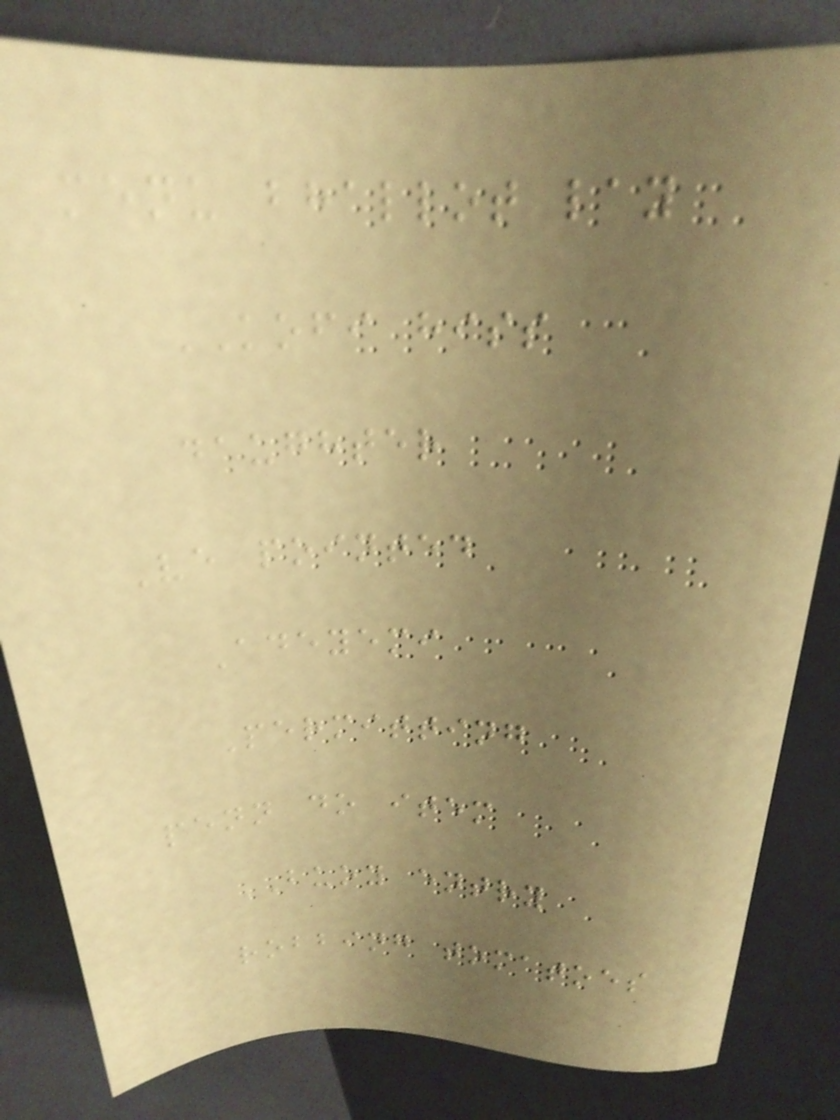menu bhallot lay
KOFI hiss
daughter
Ve pointed
Adeyemi
Permitting
penn do item
BUOY entry
robbing tomatoes
